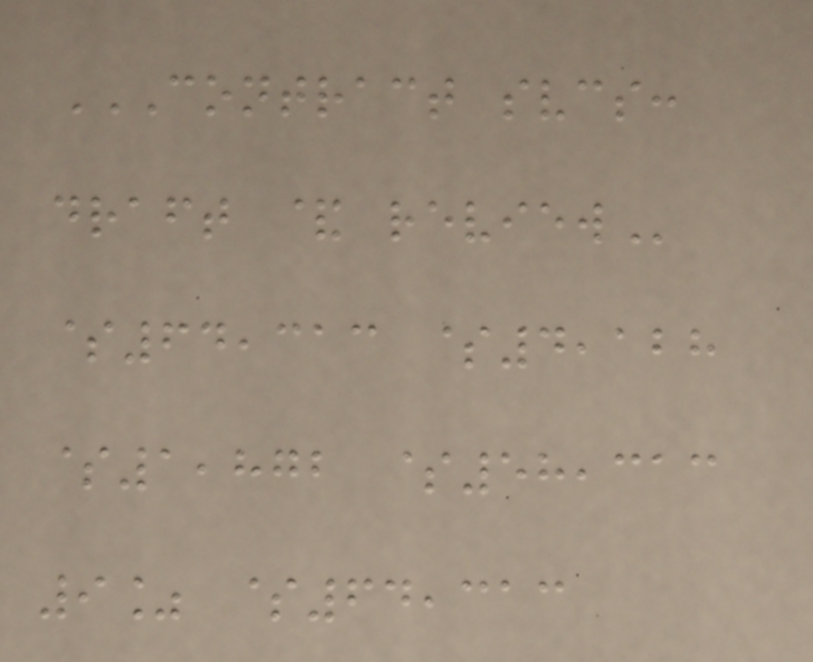CONTRACT SVCS:
DRAFT & REVIEW
$64,313 $4,128
$1,872 $58,313
9% $64,313
